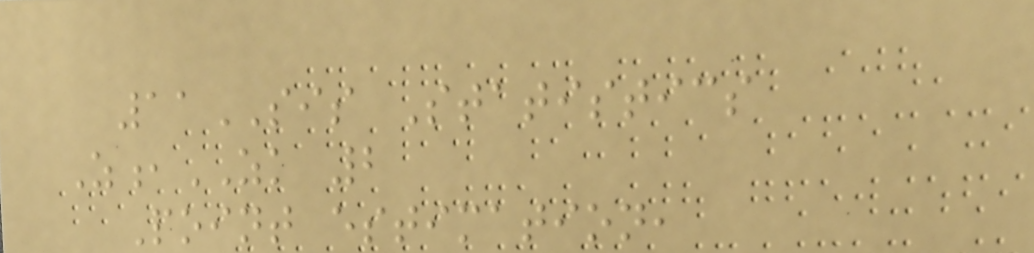11SIS Statistics
Z,ZK 2
Point estimation,
